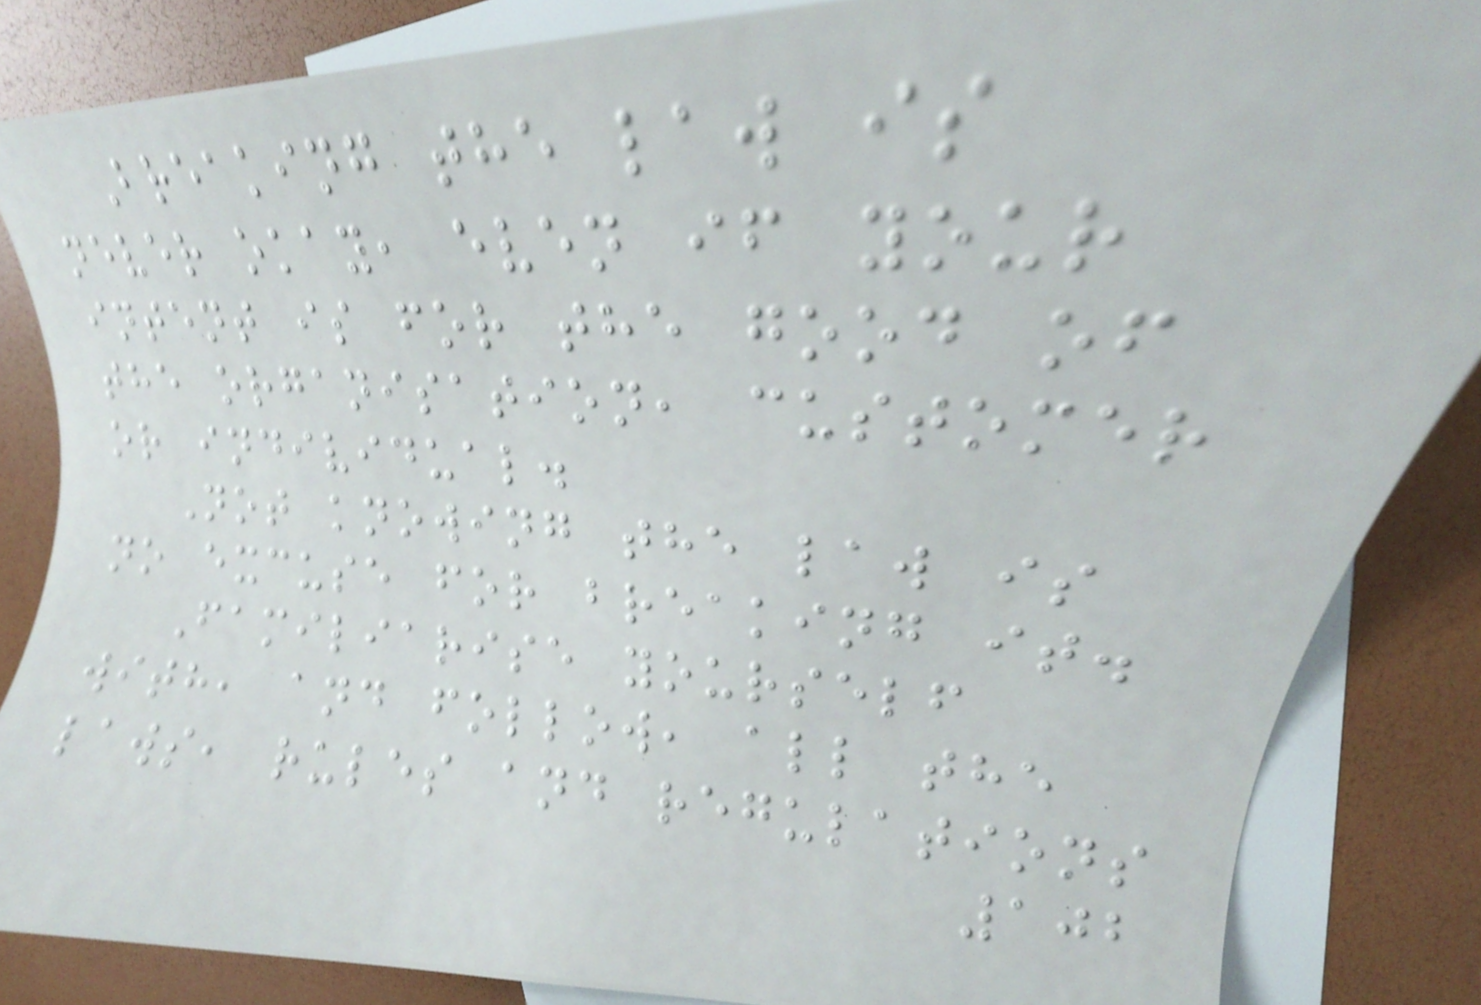Breaking the law is
never okay, even if your
intent is for the good of
the organisation, customer
or individual.
Not knowing the law is
no excuse for breaking it.
Familiarise yourself
with, and follow, all the
laws, rules and regulations
102
